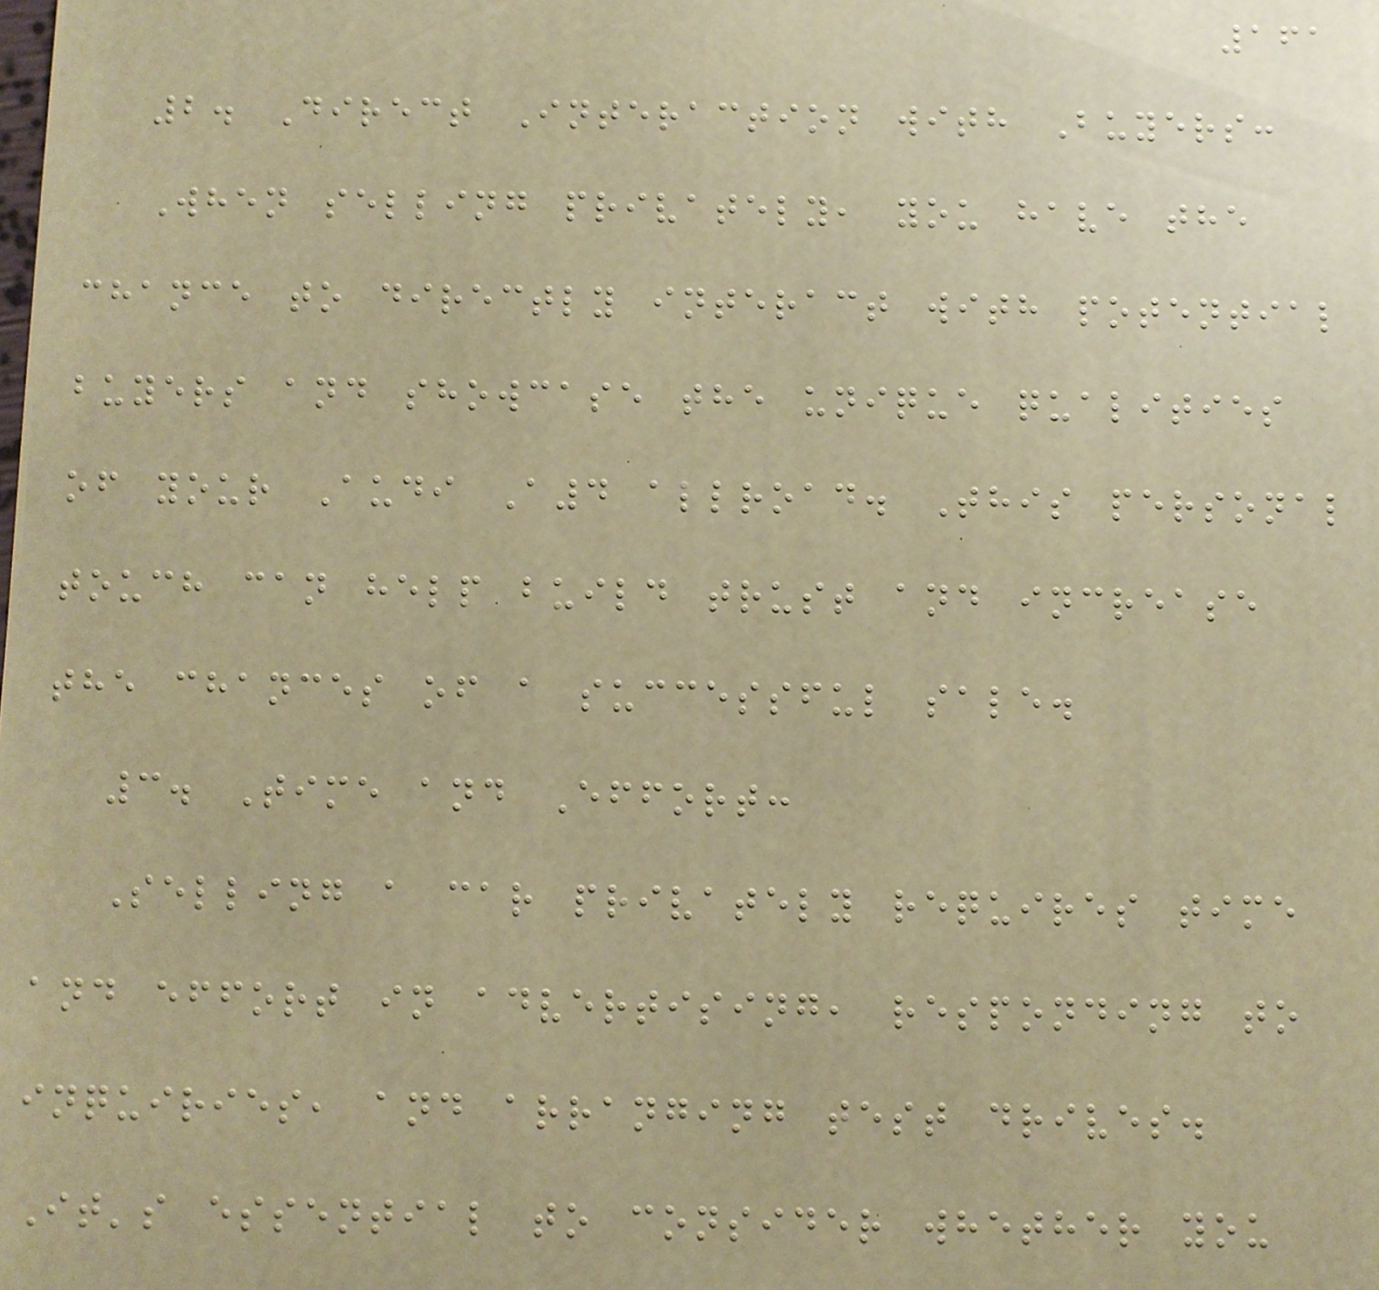161
2. Direct Interaction with Buyers:
When selling privately, you have the
chance to directly interact with potential
buyers and showcase the unique qualities
of your Audi A4 allroad. This personal
touch can help build trust and increase
the chances of a successful sale.
3. Time and Effort:
Selling a car privately requires time
and effort in advertising, responding to
inquiries, and arranging test drives.
It's essential to consider whether you
